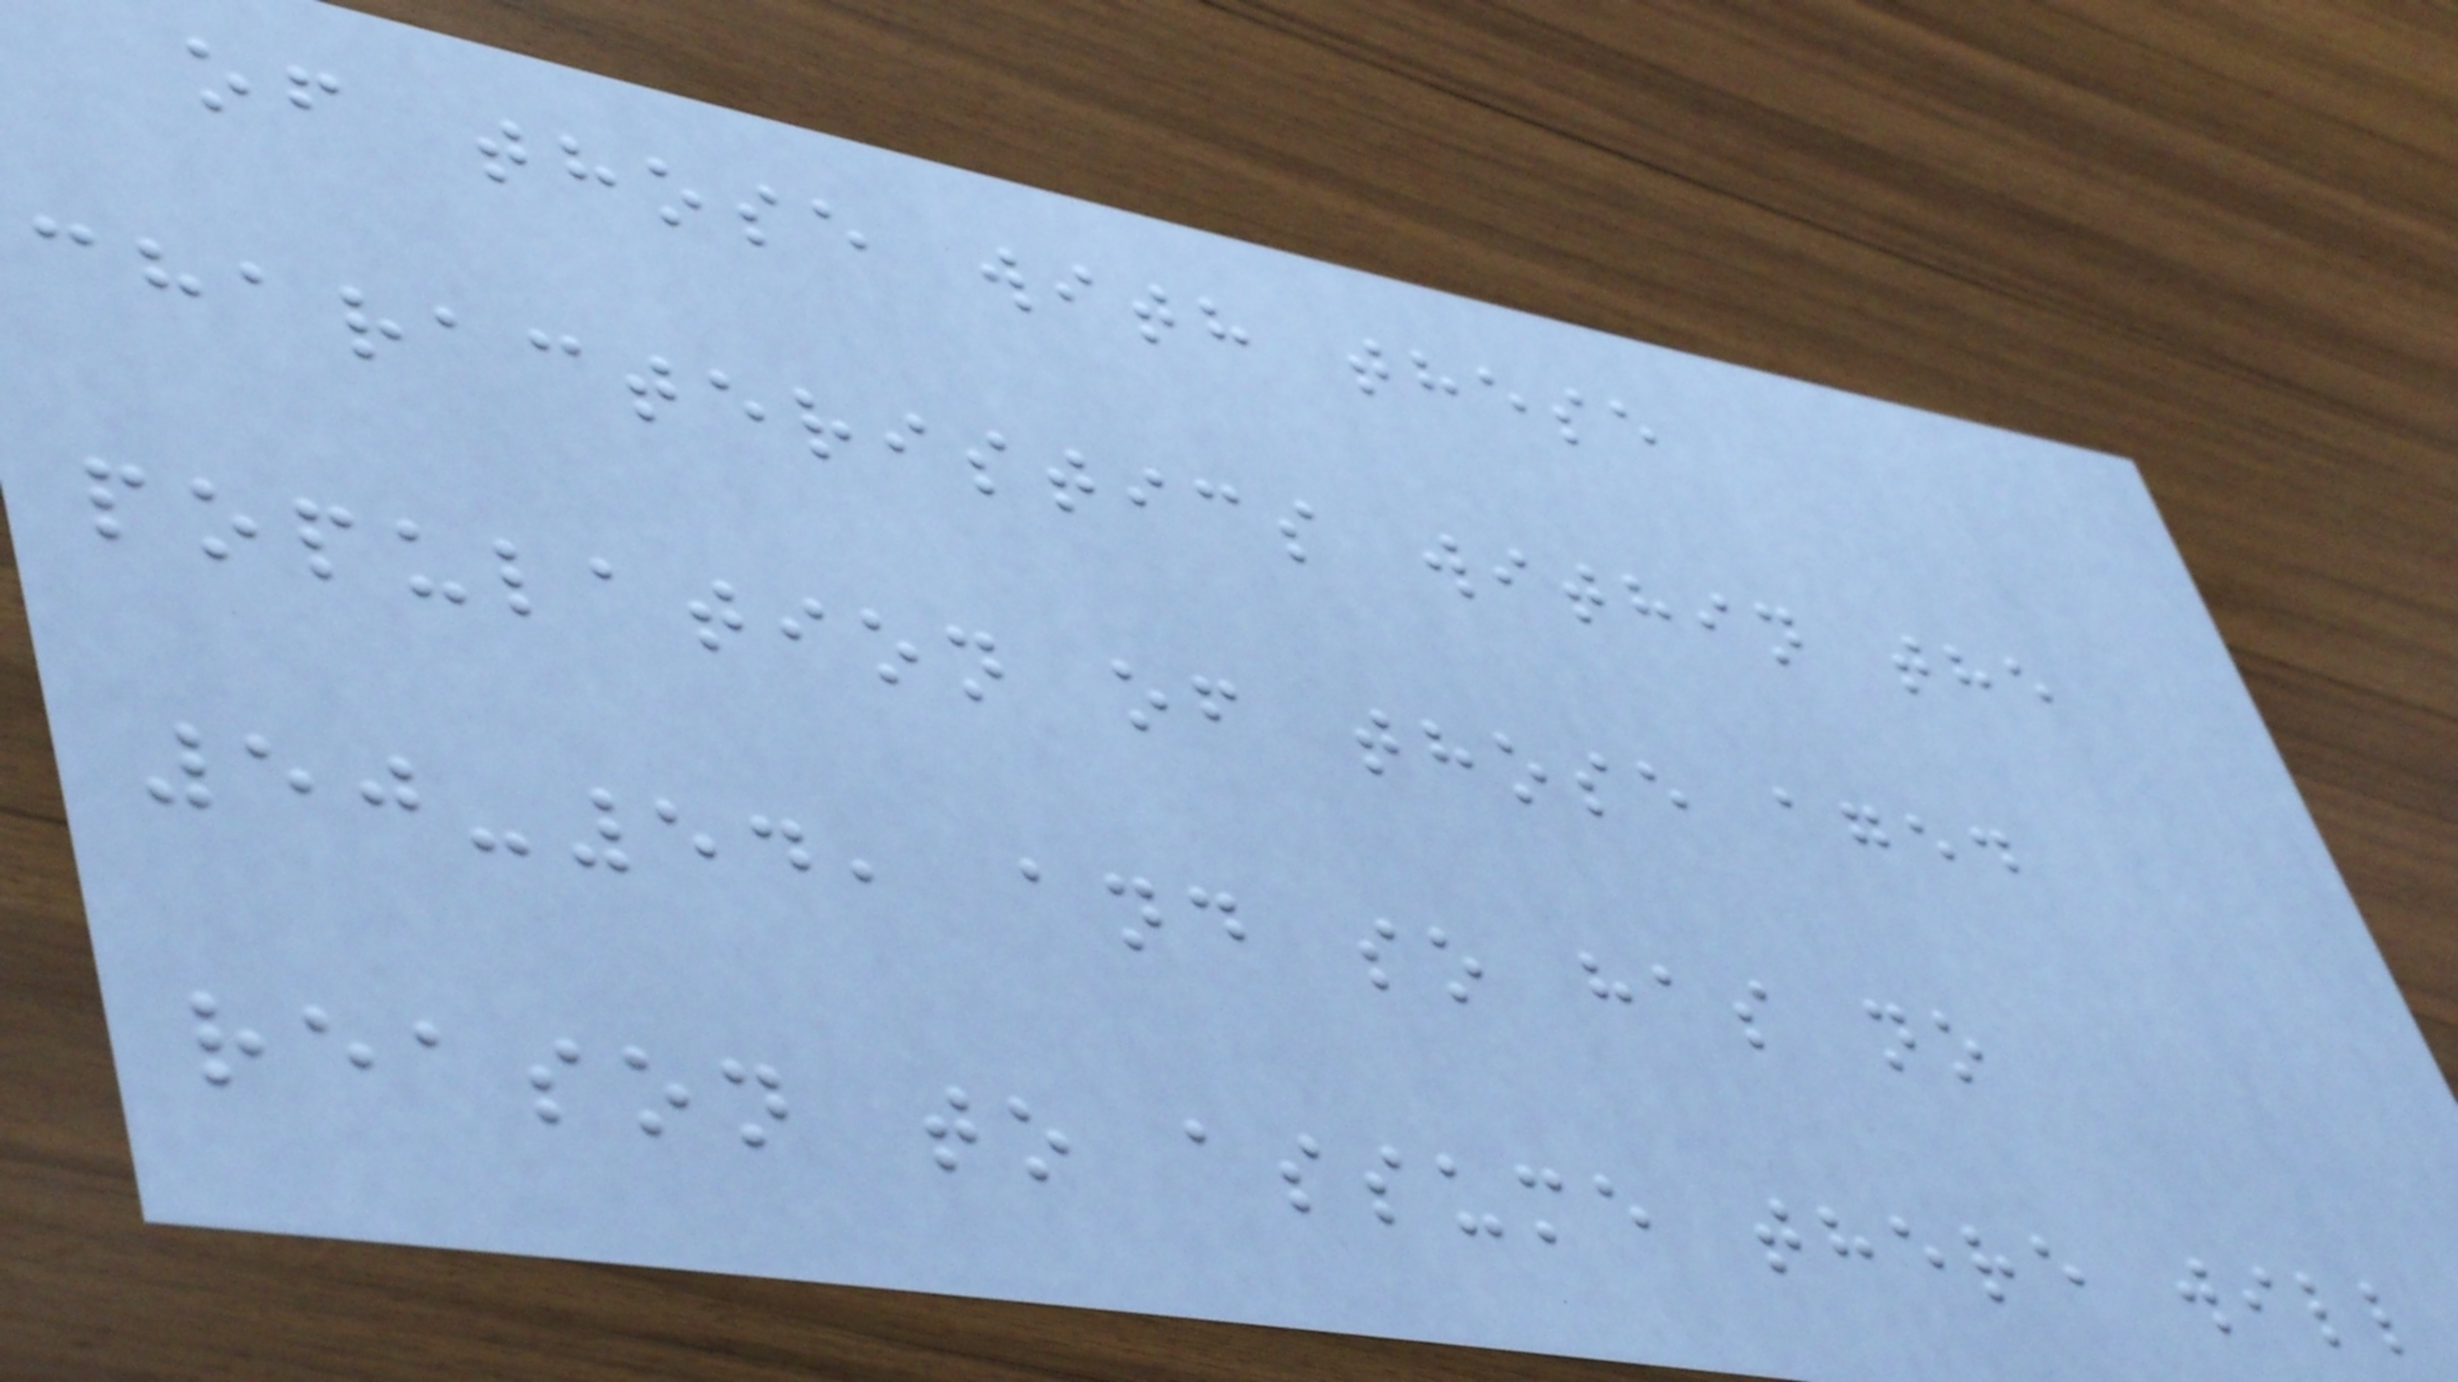of those with these
characteristics within the
population of those aged
50-54, and so has no
reason to assume there will
